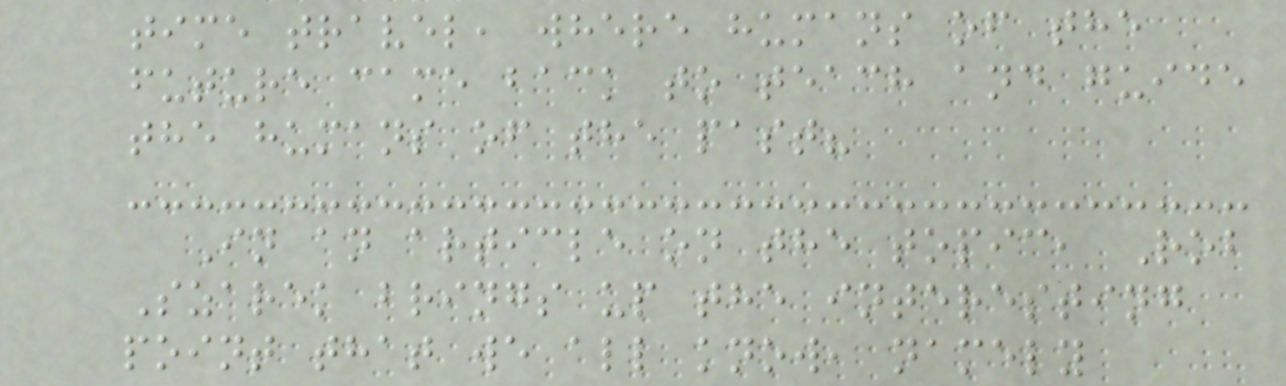time travel, where humans of the
future came back to teach and guide
the humans of the past?
In an article on the topic, Rob
Szarek brings up the interesting
point that we all know, namely
